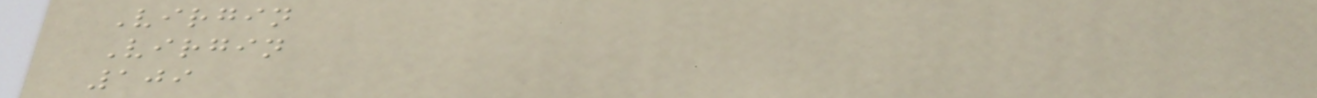Virgin
Virgin
109
